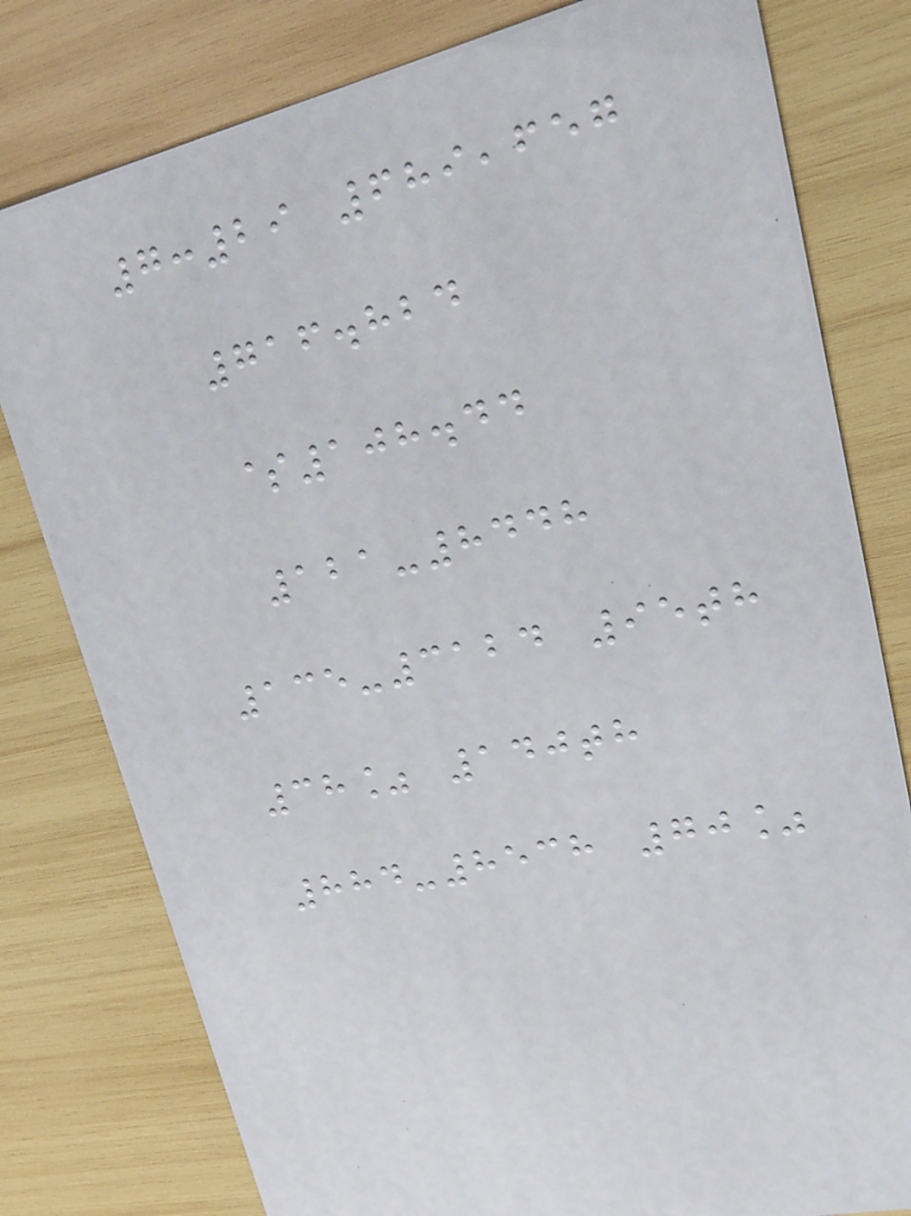7:29 689,657
716.824
$108.44
121-8448
135-3124 95th
38% 140th
884-8538 70%
